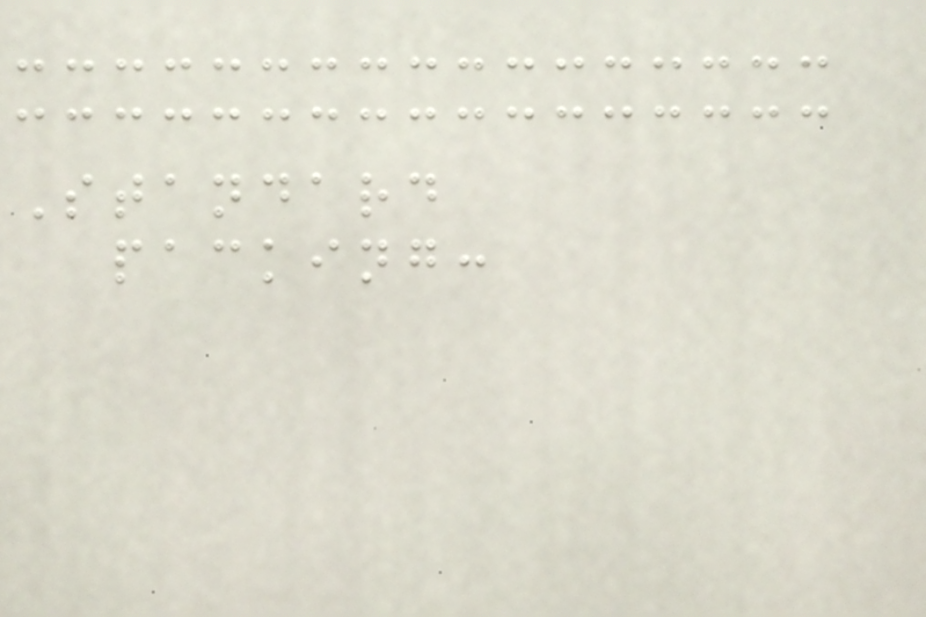Standard
packing:
